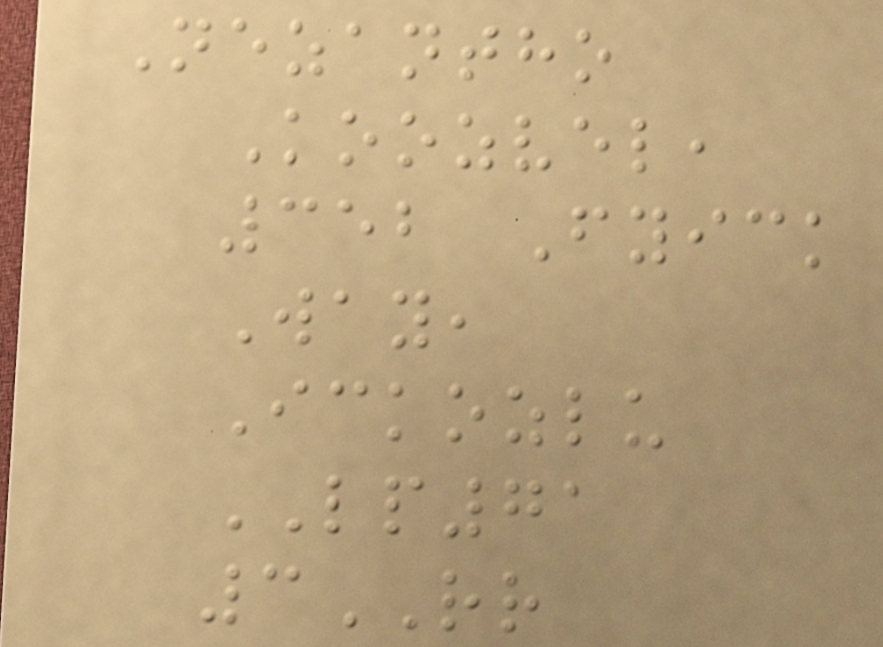Nezantho
Koozvel,
352 Fyick
Way,
Ickozlu
LP71
3RR
